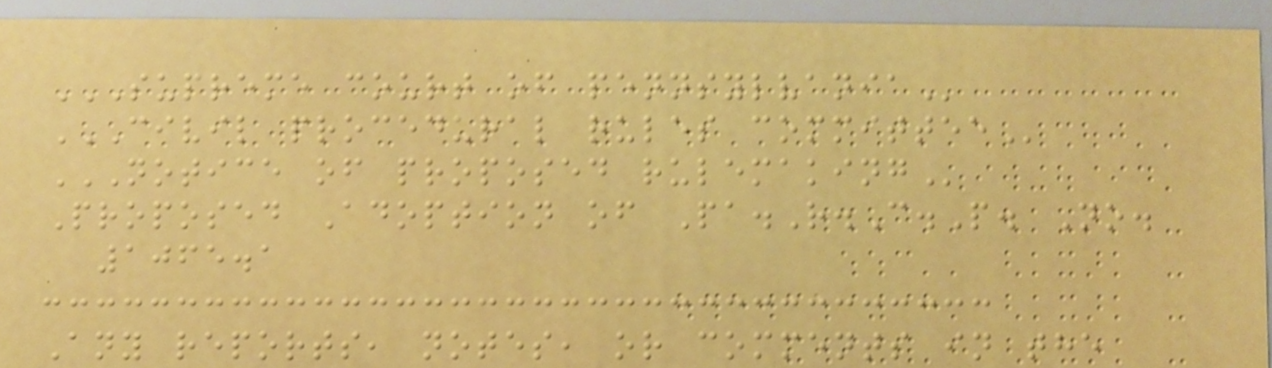SUPREME COURT OF PENNSYLVANIA
CIVIL PROCEDURAL RULES COMMITTEE
NOTICE OF PROPOSED RULEMAKING
Proposed Adoption of Pa.R.C.P. No.
1065.1
Any reports, notes, or comments in the
